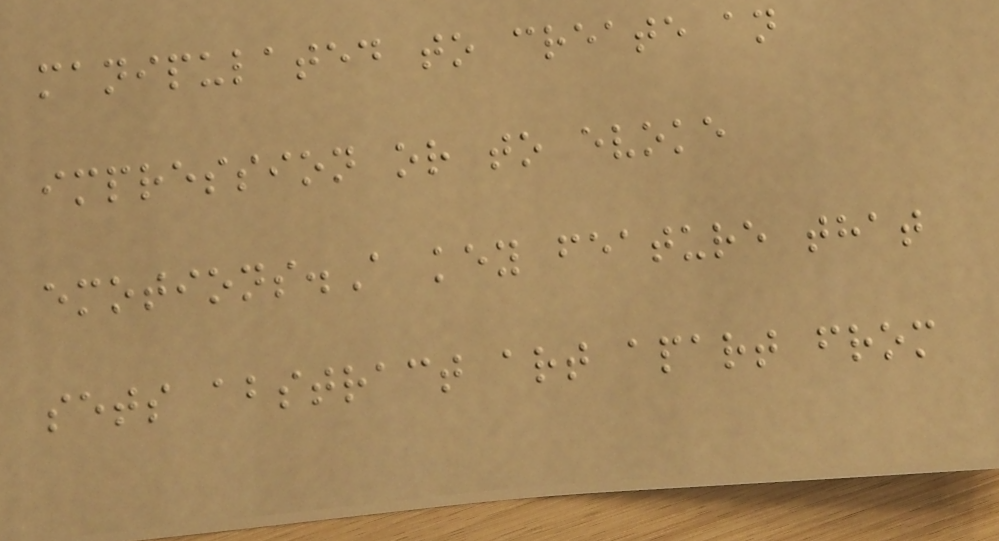manipulated to create an
impression or to evoke
emotions.A key feature that
sets abstract art apart from
